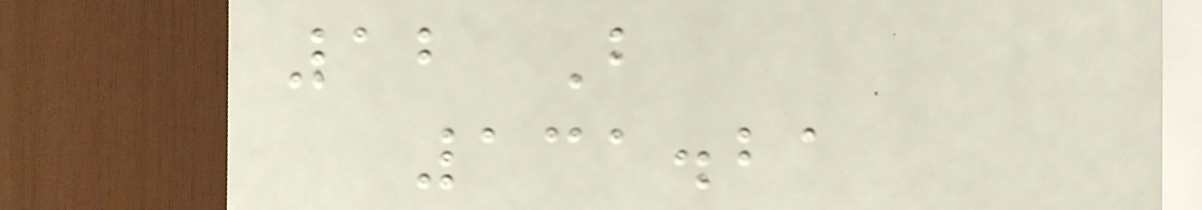12 B
131.21
